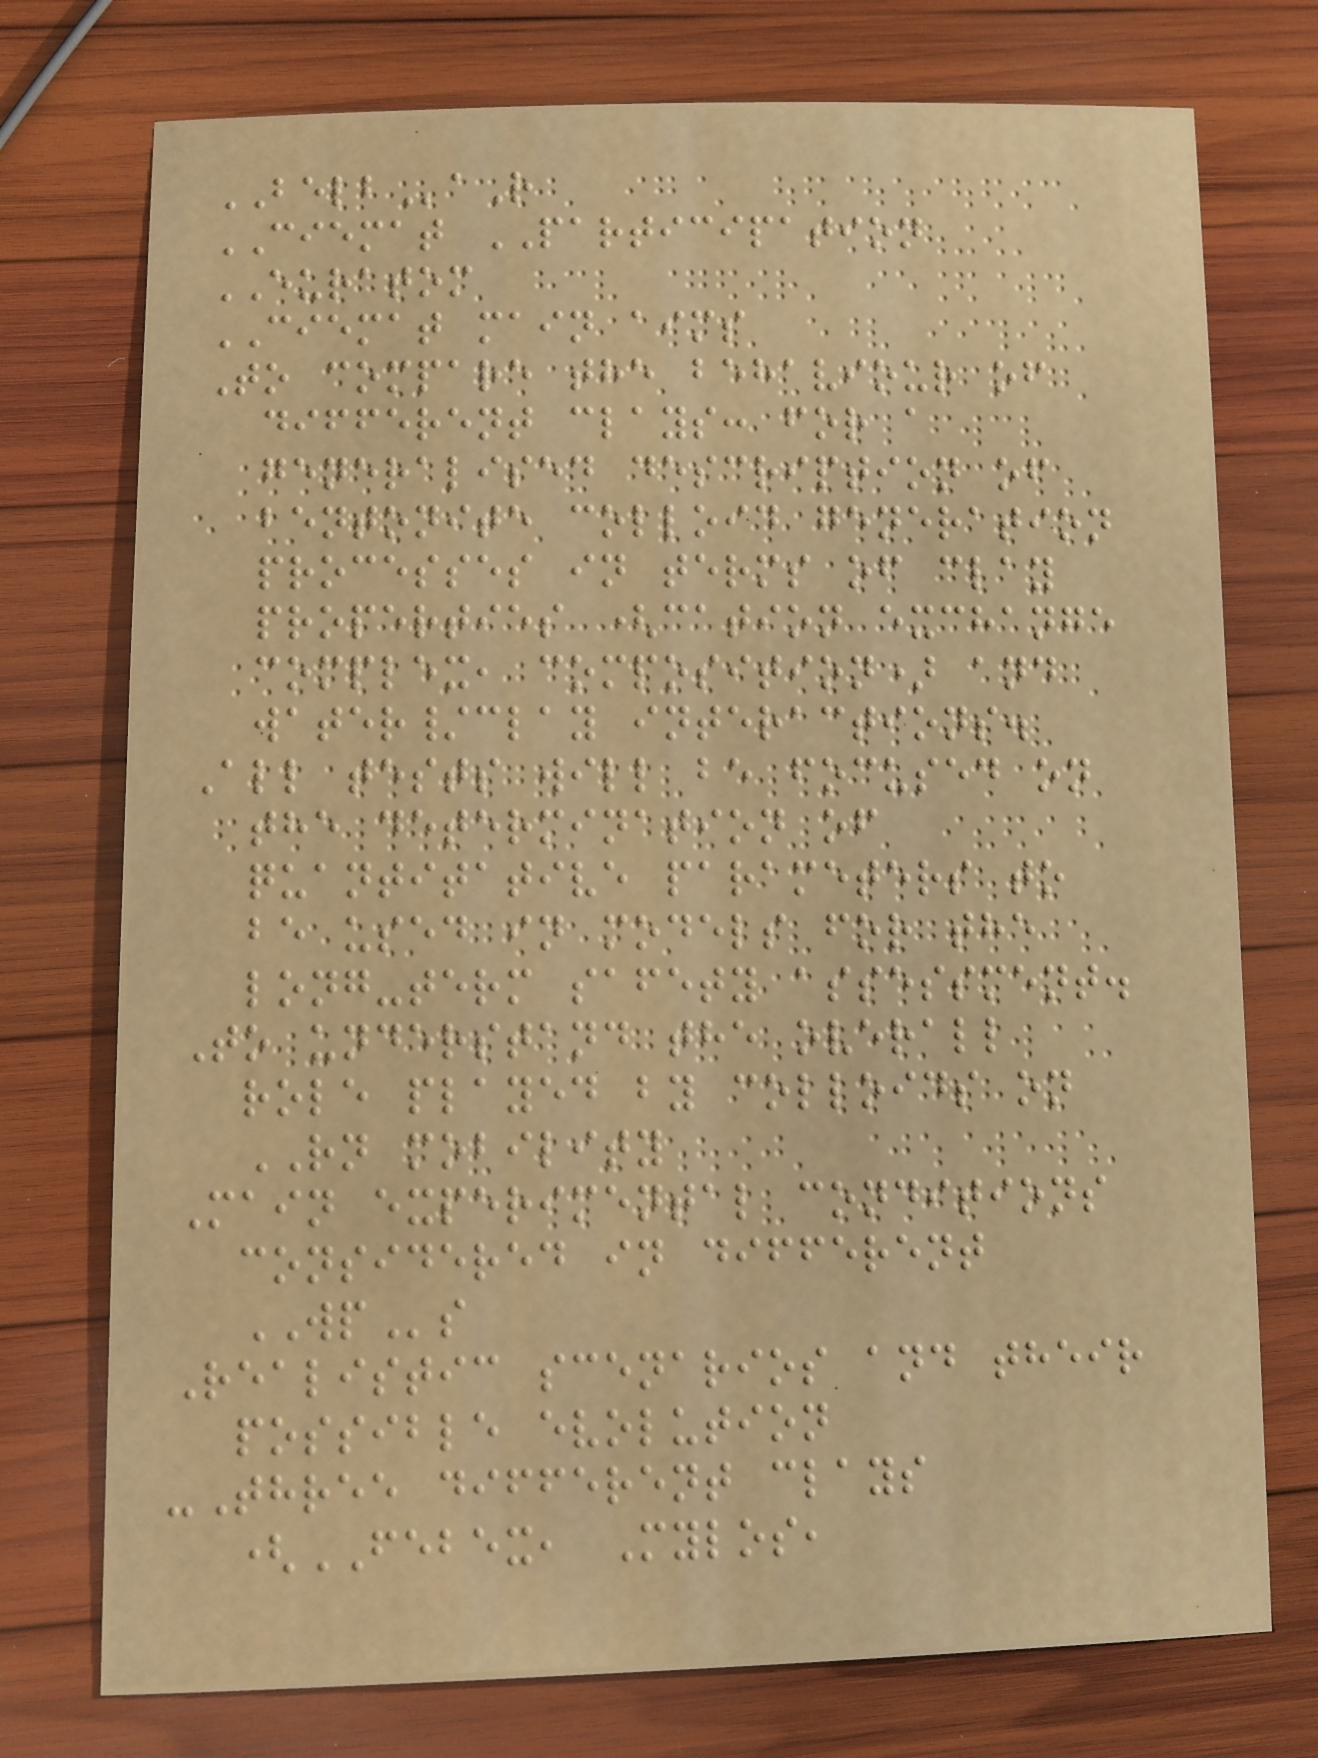BELBaR
CIEMAT PARTICIPATION
EURATOM
CIEMAT main aims
To compare the behaviour of
different clays: for a
generalised description of
bentonite colloid generation
processes in terms of clay
properties (cation exchange
complex, composition) and
water/clay interactions.
All tests will be focused on
the determination of
quantitative parameters to
be used in models for the
long-term safety assessment.
To understand the overall
role played by colloids on
RN mobility
Main experimental conditions
considered in different
WPs
Realistic scenarios and their
possible evolution
-Three different clays
(FEBEX, Mylos,
